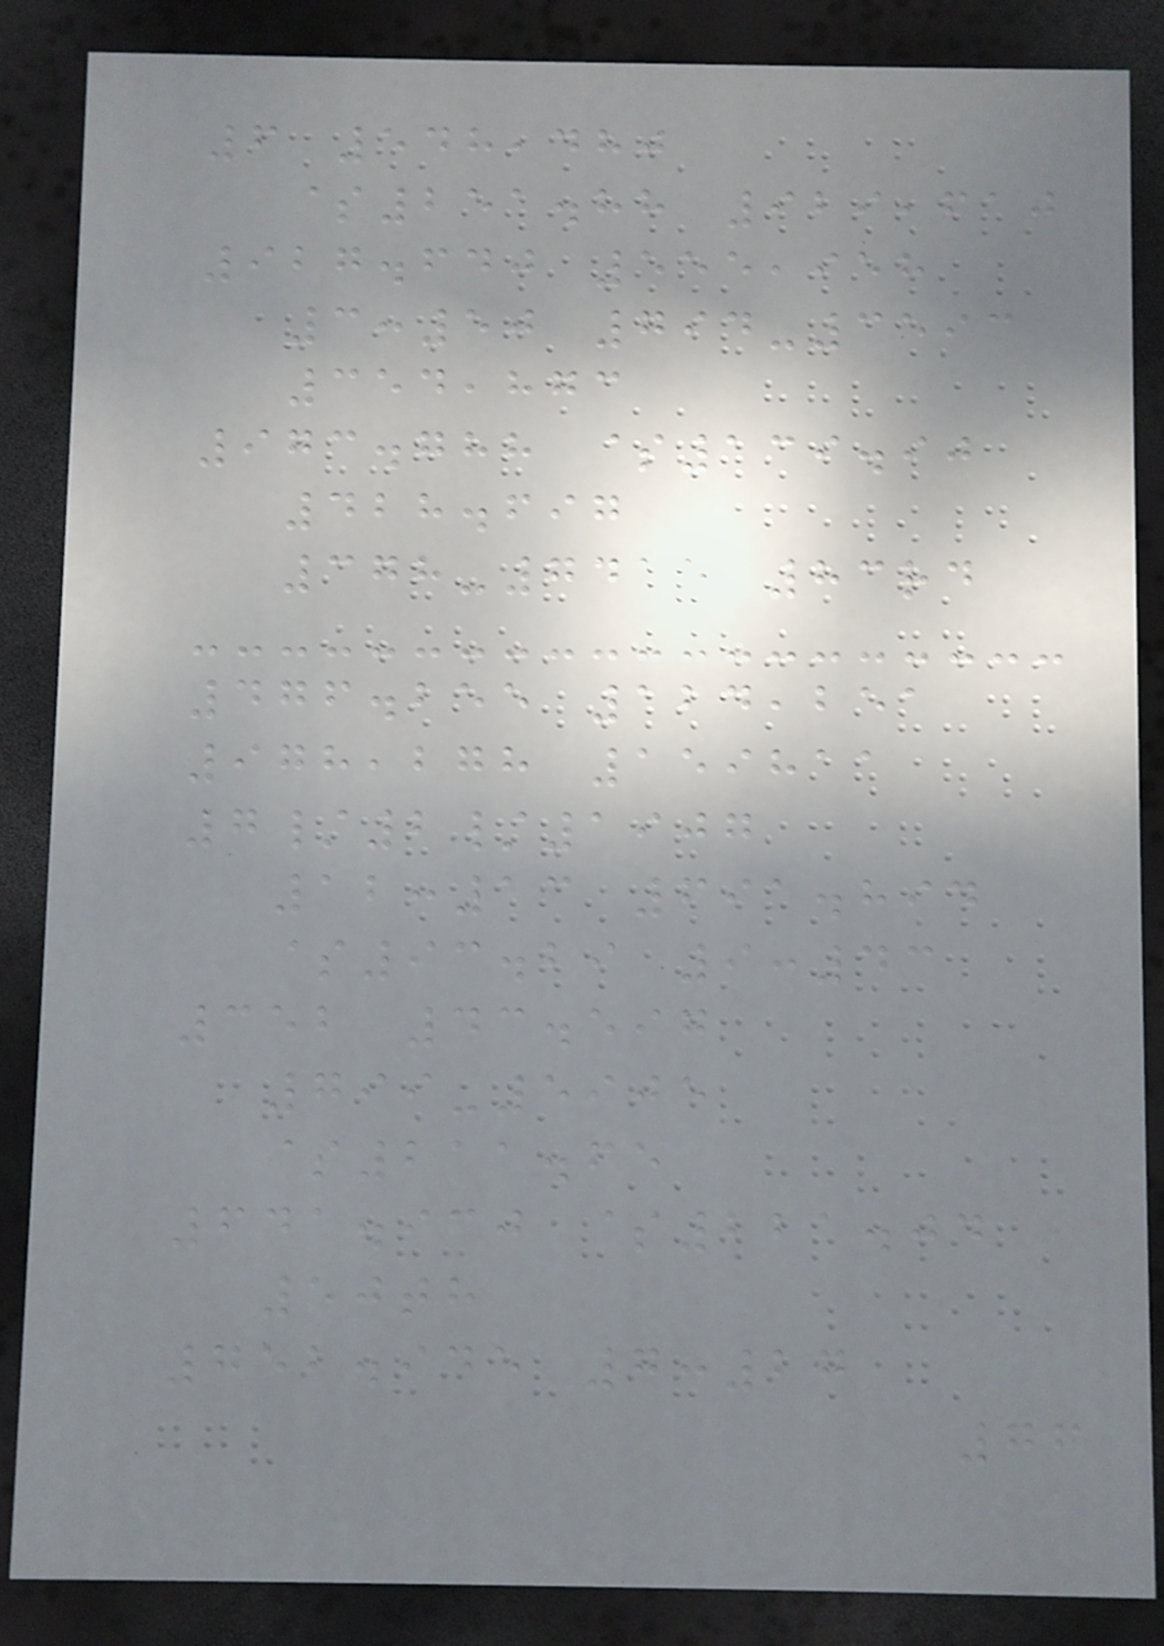6 548,480
$251.88 929,610
927.640 555,958
3:50 794-3593
354,873
973.788 $139.90
428.697
378-7415 83rd
476.255 124,251
978,278 159811
7/2/1907
12:13 691.894
$93.29 9:43
352 43.597
799-5905
$211.65
641.930 $221.04
50th
752.945 7:27
76
